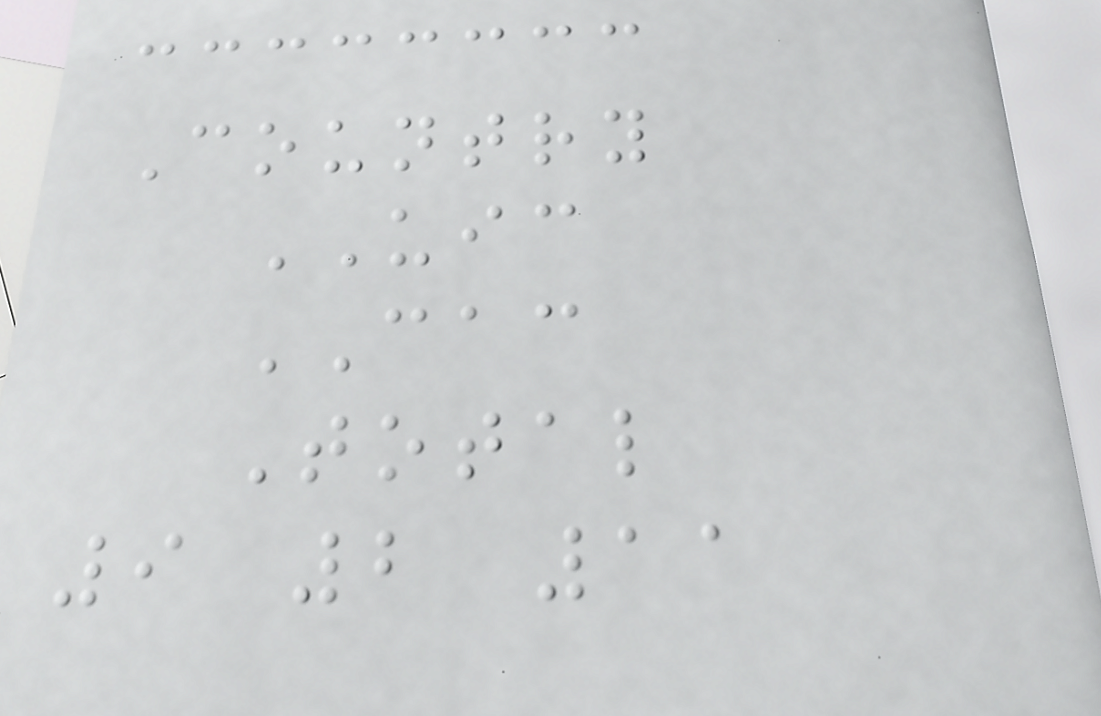Country
UIC
CAC
Total
9 2 11
